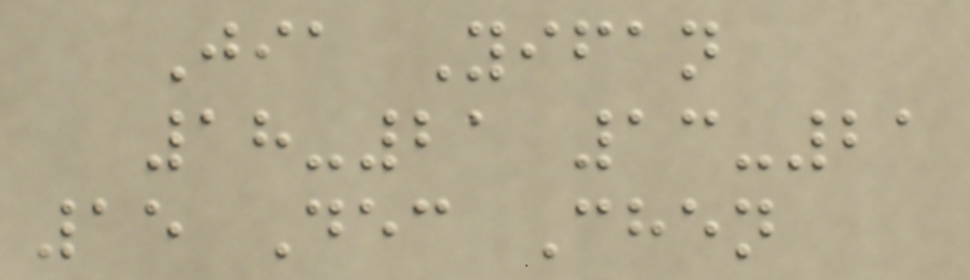Jia Yifan
18-21 13-21
15 Dec Chen
